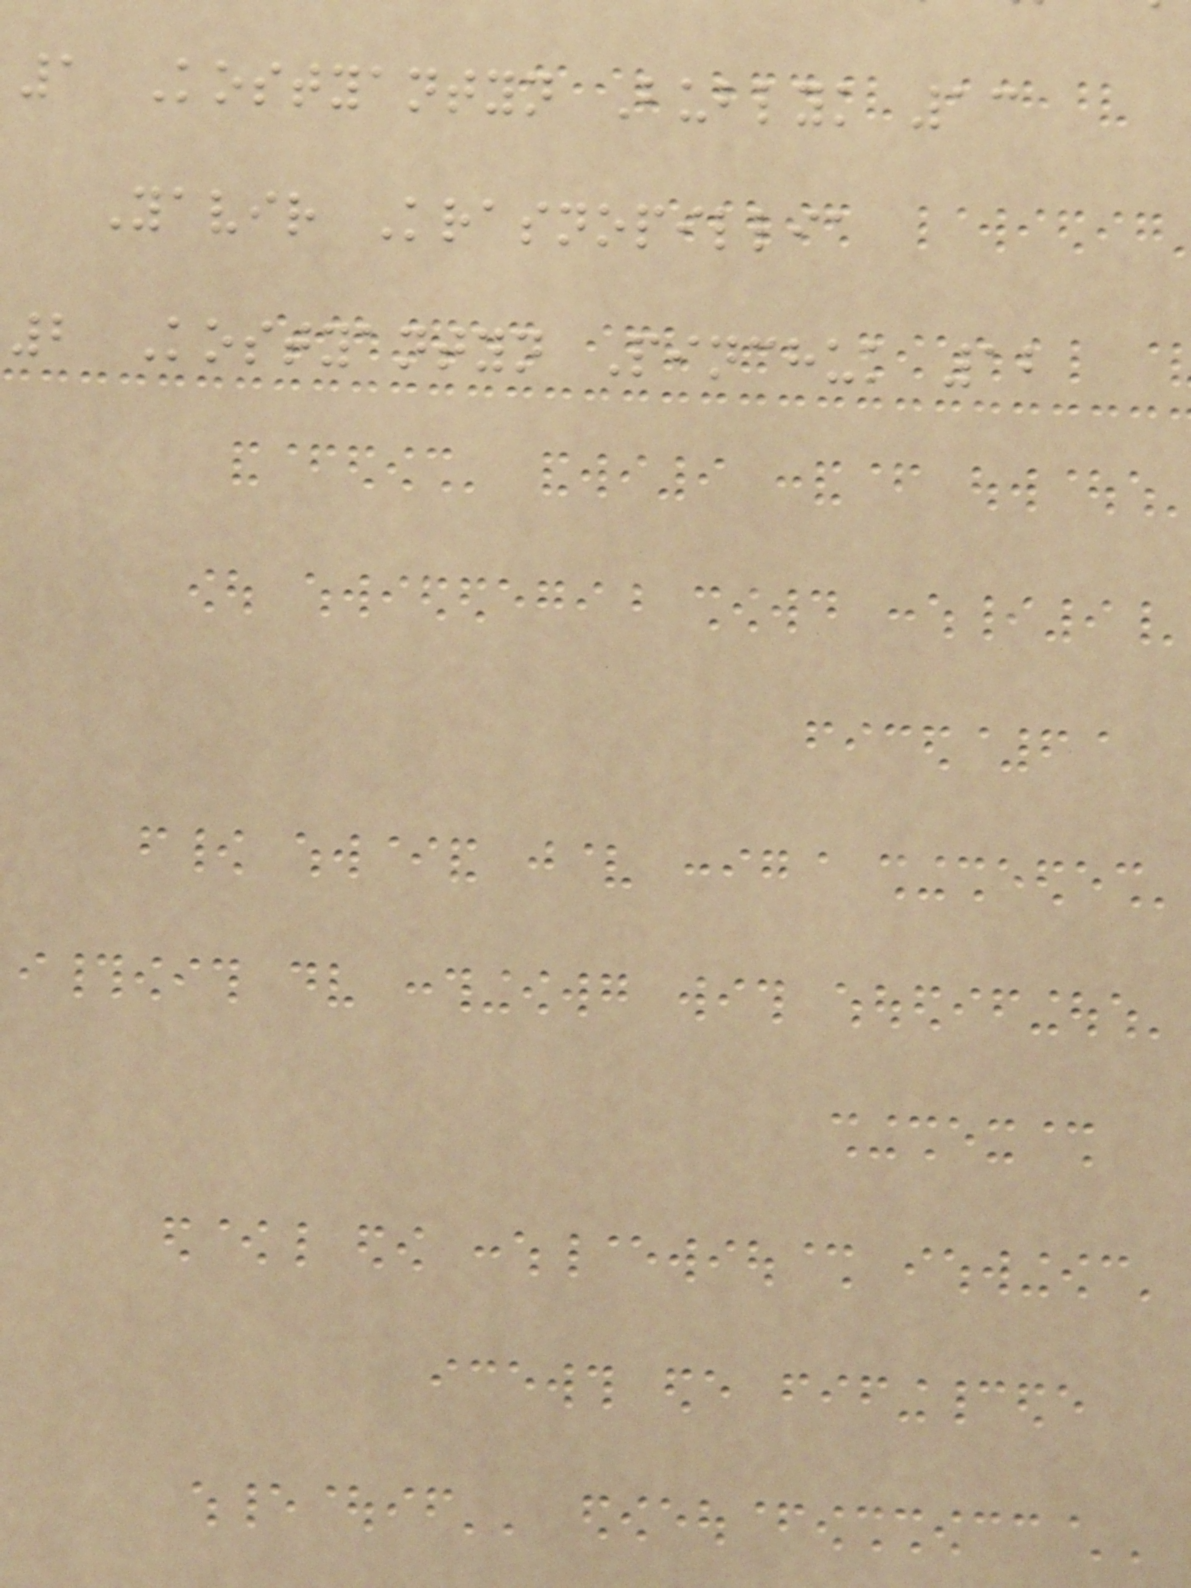1 Kostyantyn Bublyk 13
Yavir Krasnopillia
2 Kostyantyn Pinchuk 12
